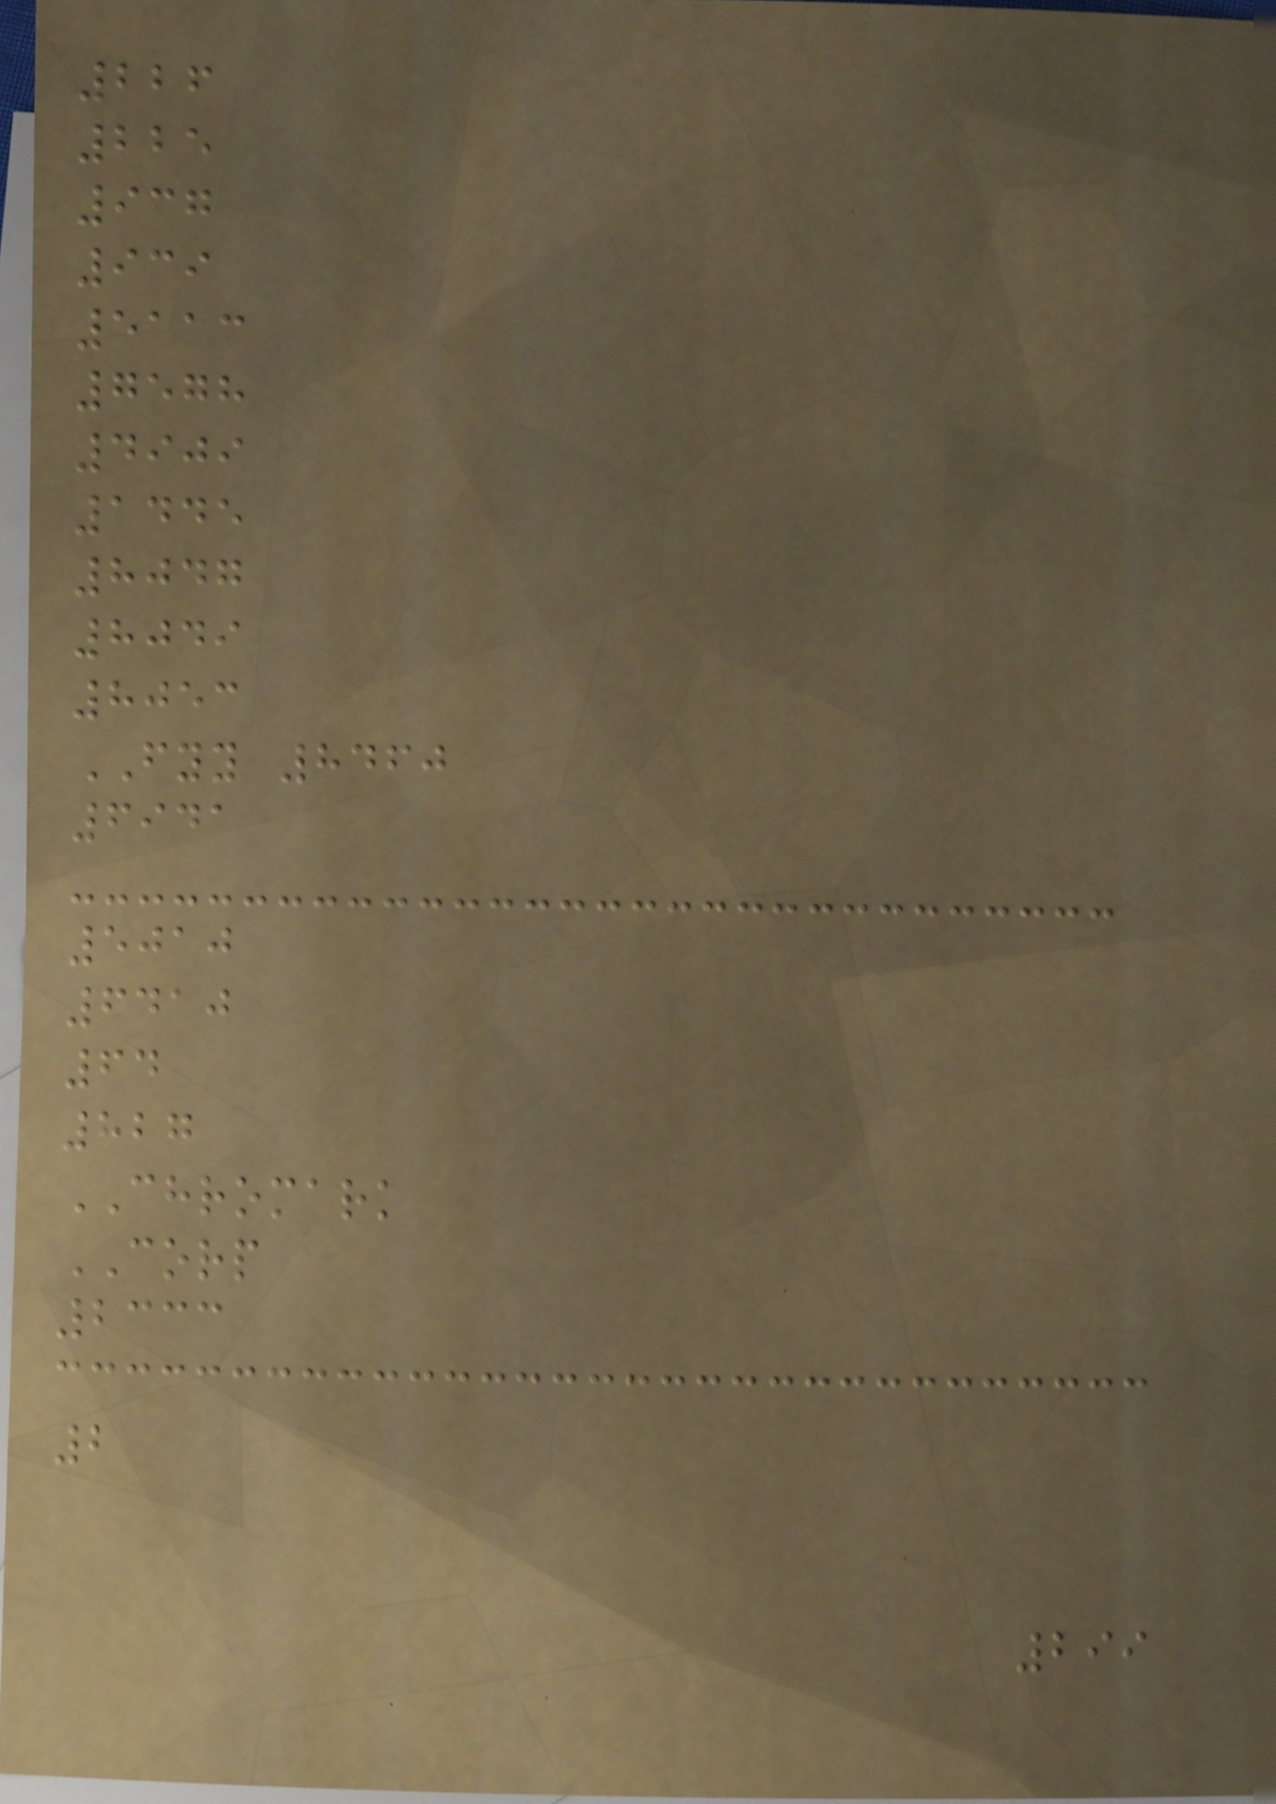226
225
937
939
5113
7578
4909
1445
8047
8049
8053
FYY 8460
6941
5010
6410
64
827
CHROMARK
CORP
2333
2
299
